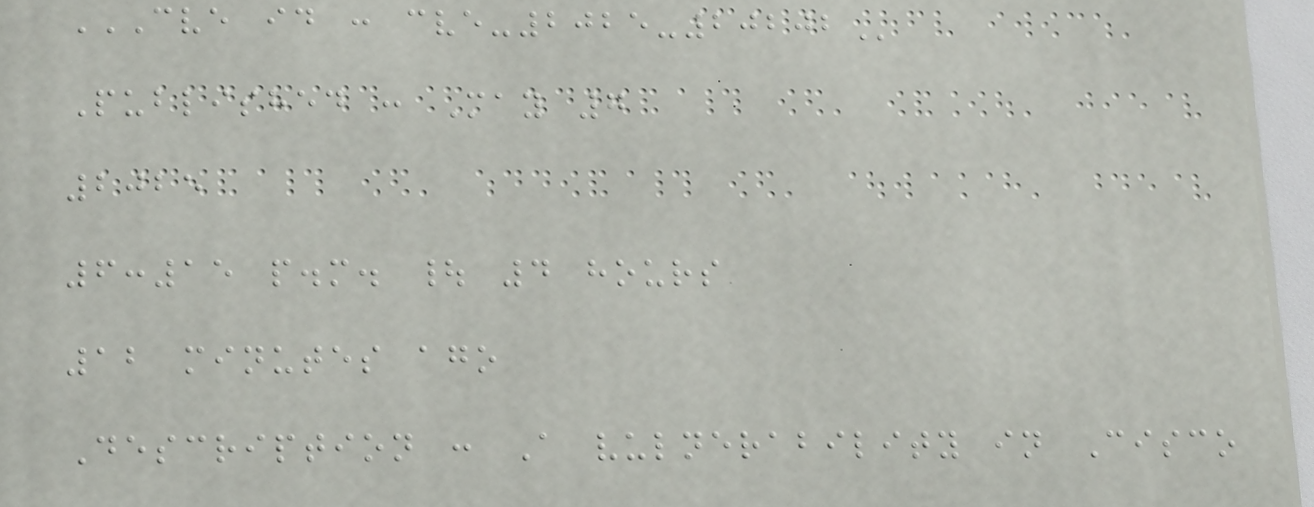CVE ID : CVE-2025-20202
Published : May 7
2025
6:15 p.m. | 4 hours
12 minutes ago
Description : A vulnerability in Cisco
